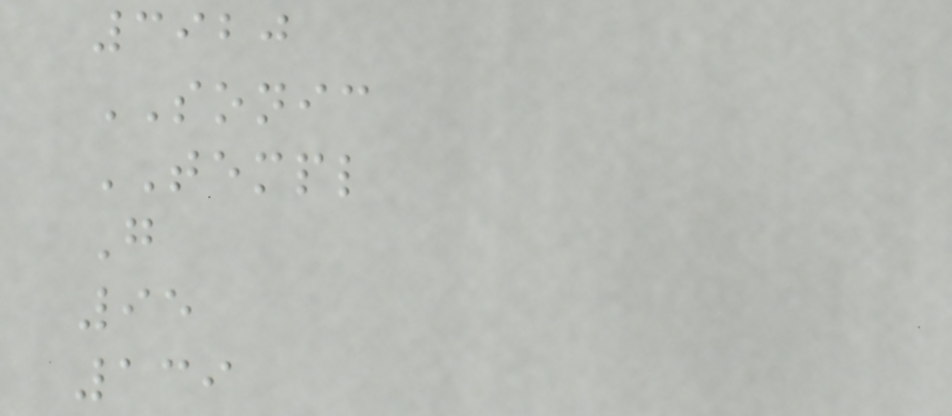3920
SONIC
TEMPL
G
95
139
